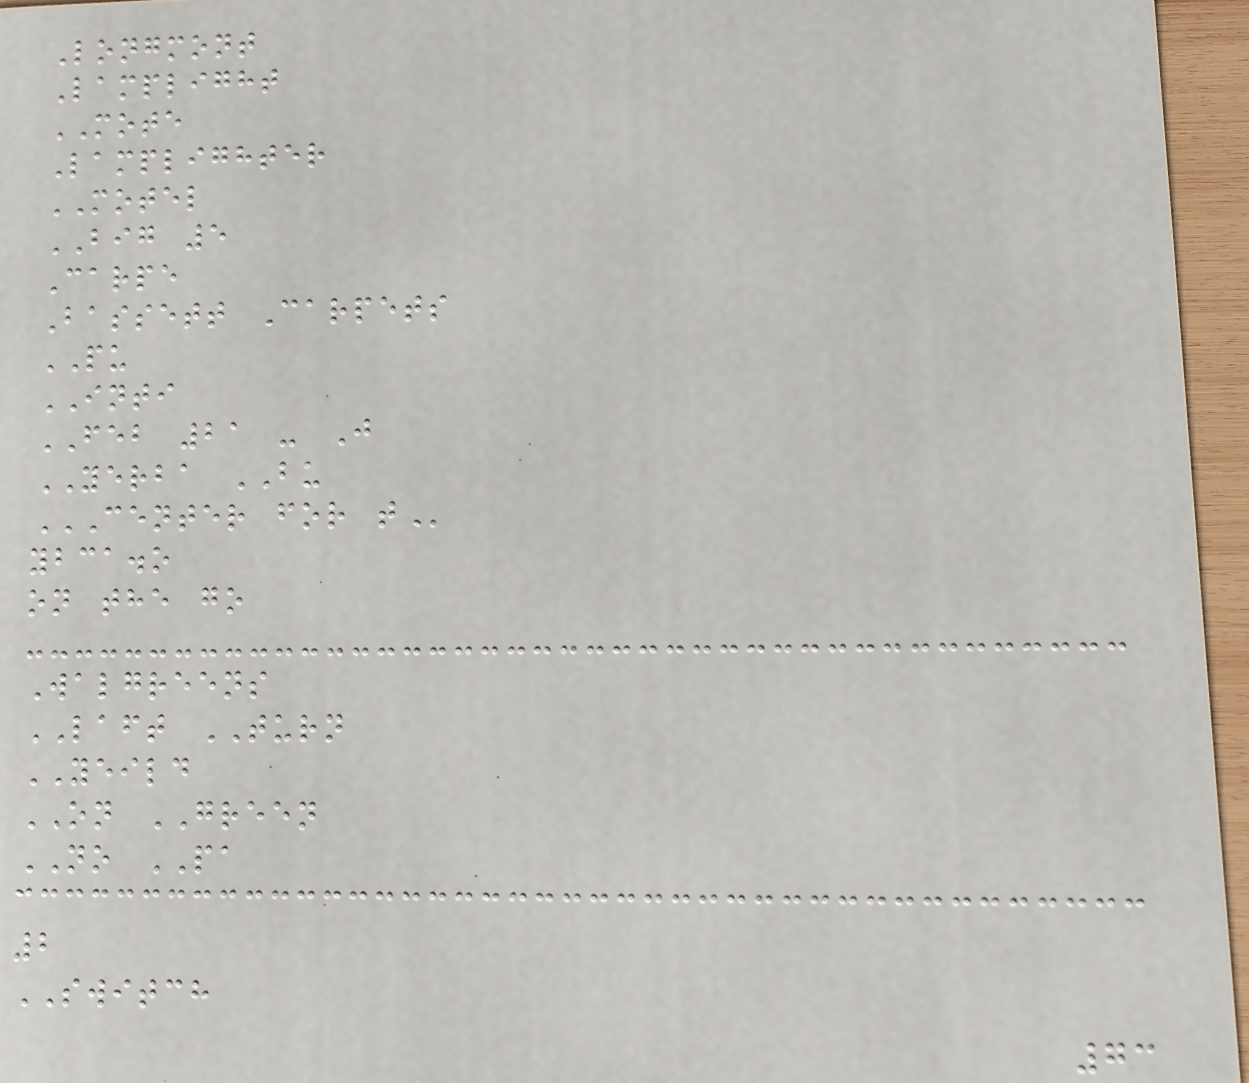Longmont
Lamplight
MOTE
Lamplighter
MOTEL
BIG 5
Carpe
Bassett Carpets
PU
INTI
FEB 21 - J
YERBA BU
CENTER FOR T
ybca.o
on the go
Walgreens
LAFT TURN
YEILD
ON GREEN
NO PA
2
SWITCH
73
